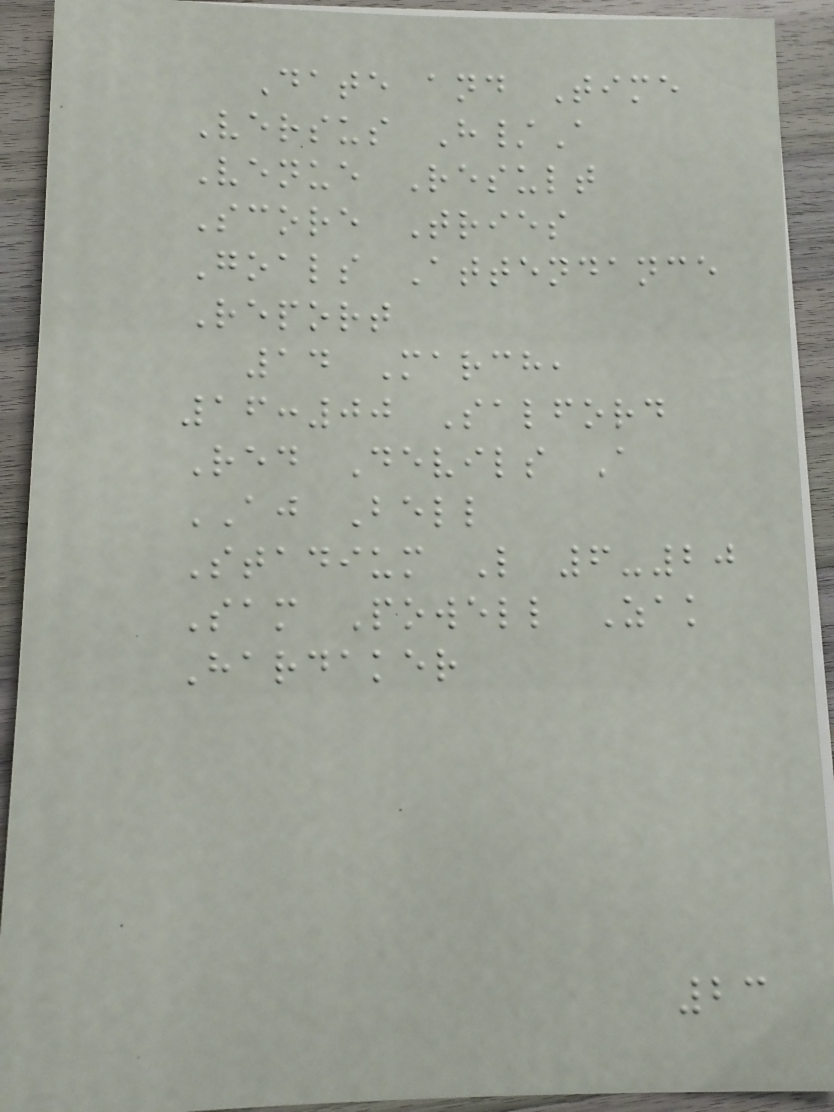Date and Time
Versus H/A
Venue Result
Score Tries
Goals Attendance
Report
14 March,
16:00 Salford
Red Devils A
AJ Bell
Stadium L 6-20
Sam Powell Zak
Hardaker
23
